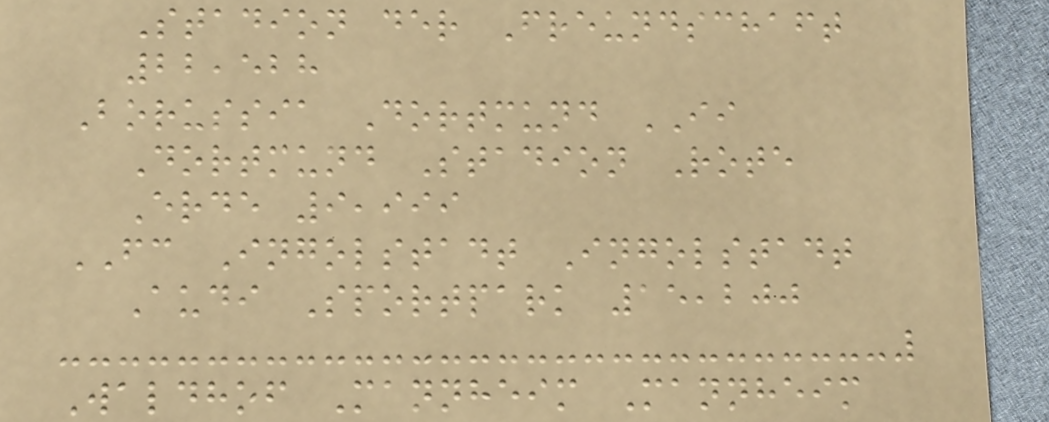Stadion der Freundschaft
22,528
Borussia Dortmund II
Dortmund Stadion Rote
Erde 9,999
FC Ingolstadt Ingolstadt
Audi Sportpark 15,200
Waldhof Mannheim Mannheim
